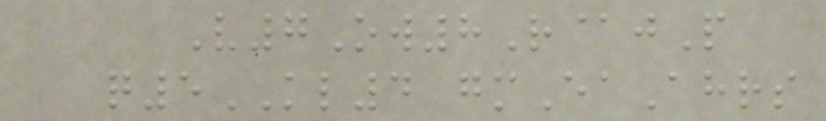V7Ow8R@jP
q5KL4 gmEaAhrs
